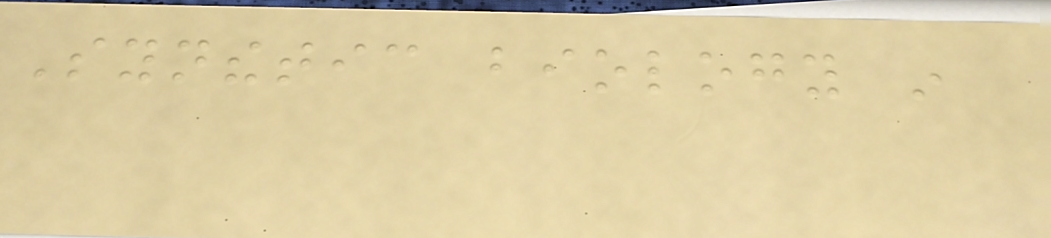Synthetic biology in
